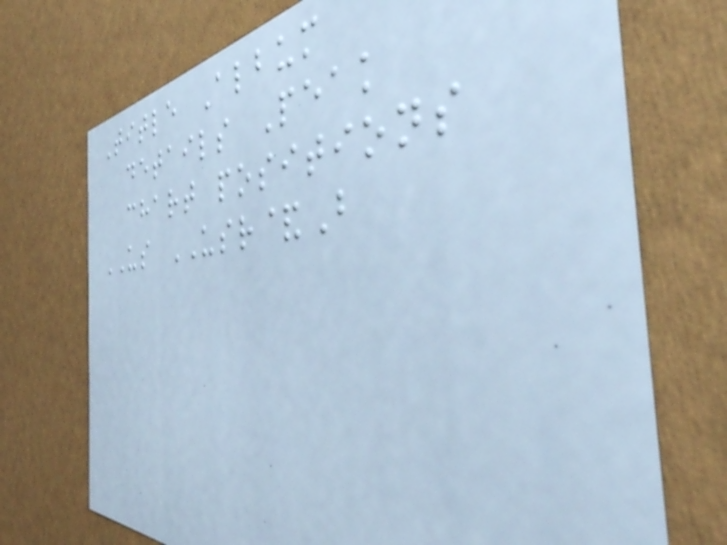Title Album
details Peak
chart positions
US USR&B
